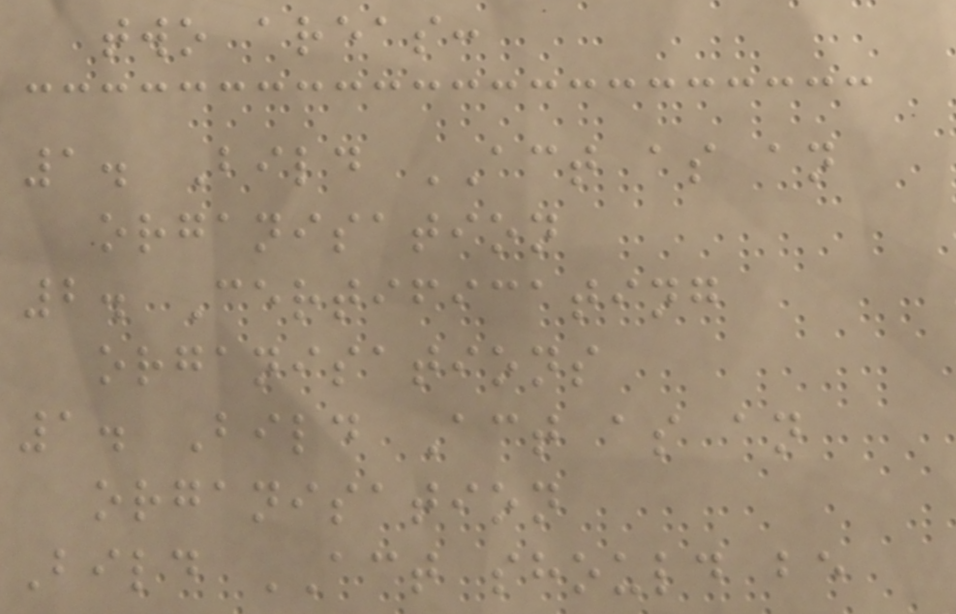two areas:
1. Bild ACT as an
organisation
2. Certificating
organisations
1. Bild Act as an
organisation
Bild ACT should be
